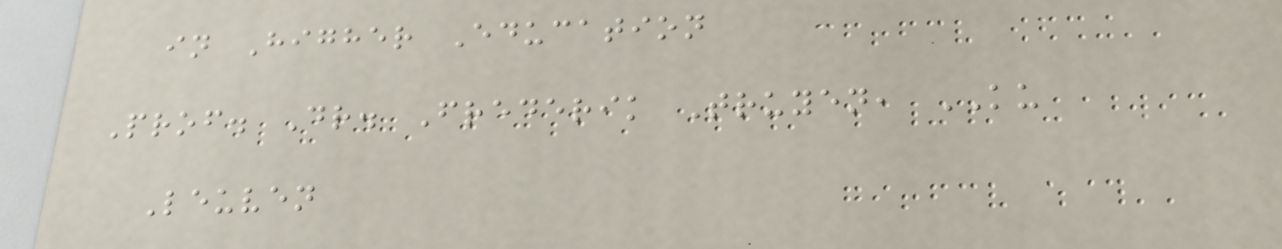in Higher Education
Prof. Dr. Frederik Truyen, KU
Leuven
